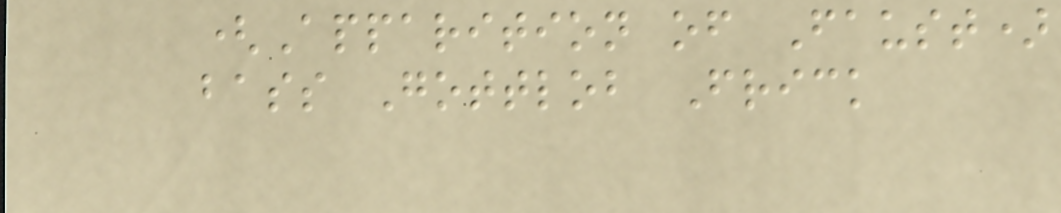(Apparition of Faust)
bass Gottlob Frick
